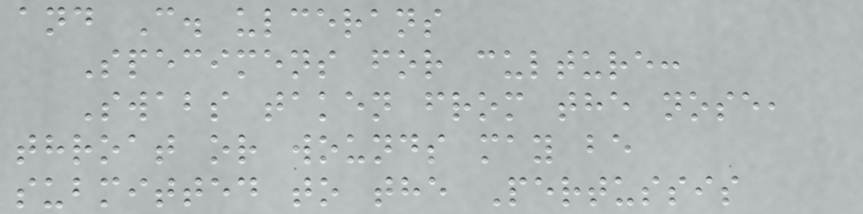and C. ulcerans
Specimens for culture:
Swabs taken from the nose,
throat or wounds may be
submitted to the Pertussis
